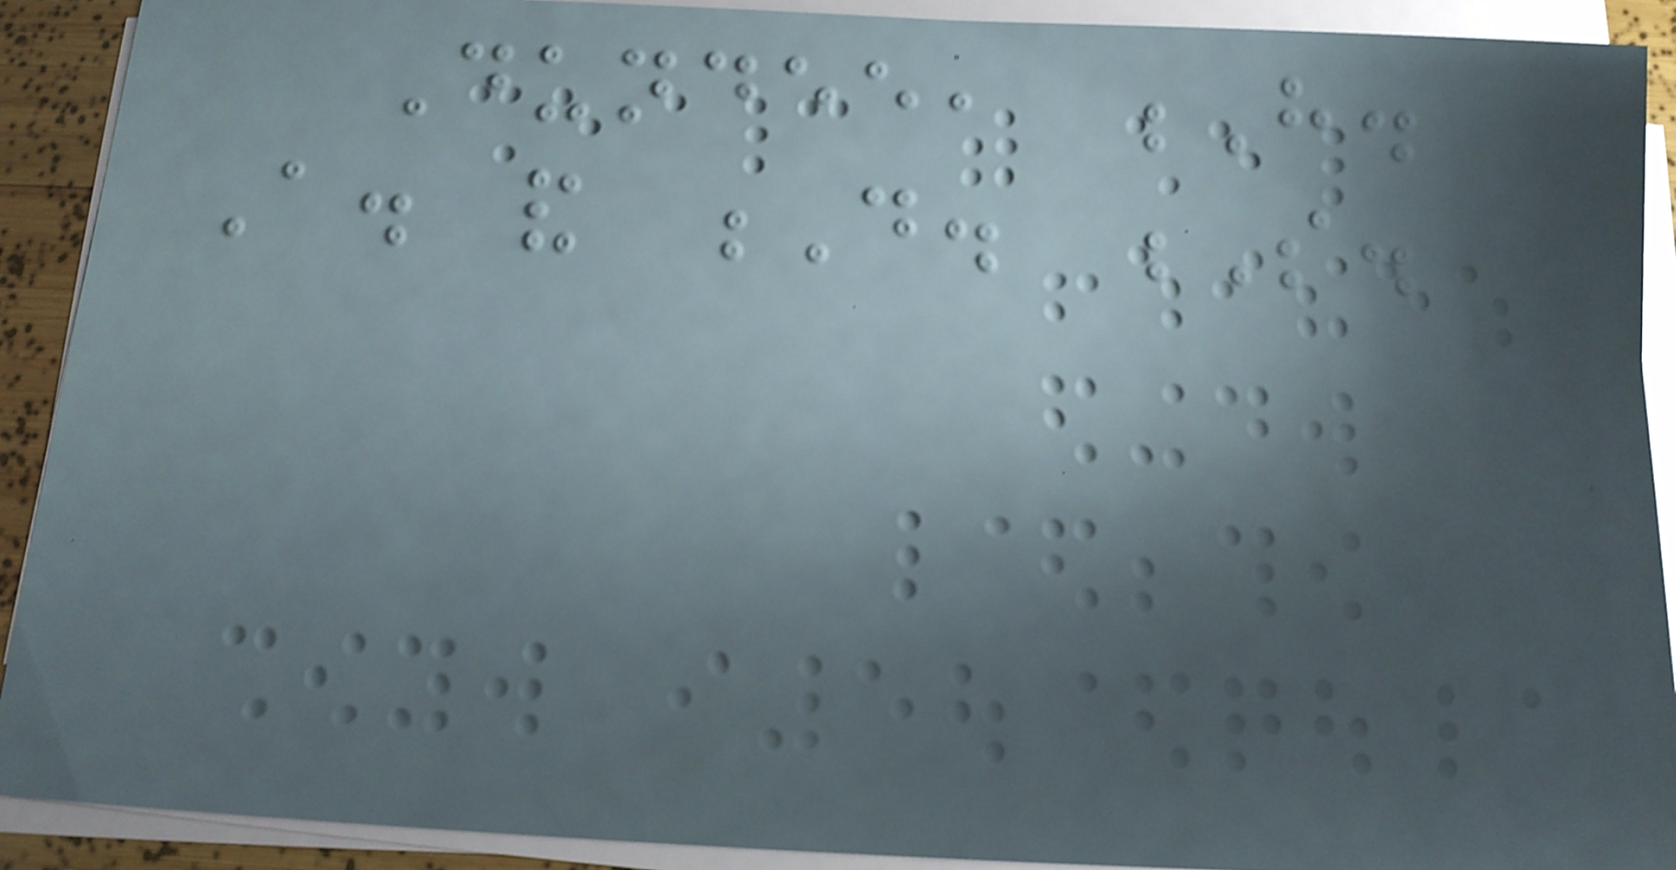Dundee, H.
A. and D. S.
